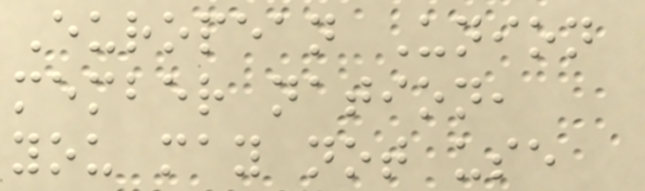European Union
member nation,
you may not use
